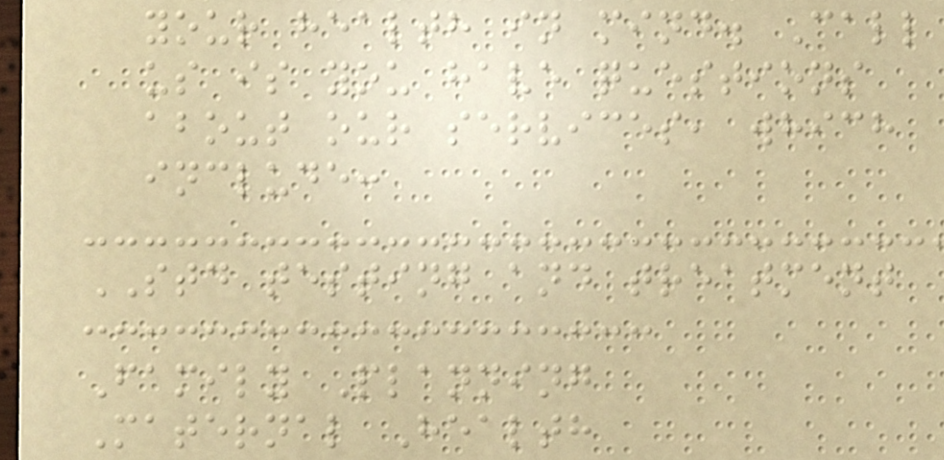your health in mind. Call
us is you have questions
about our services, which
include:
STD testing and treatment
Family Planning
Maternal Health
